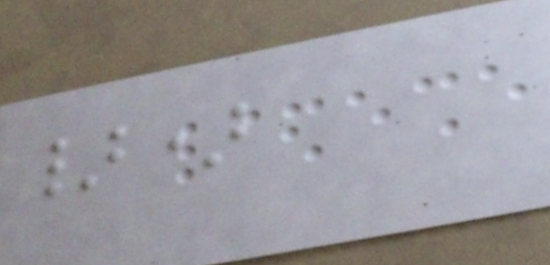})
